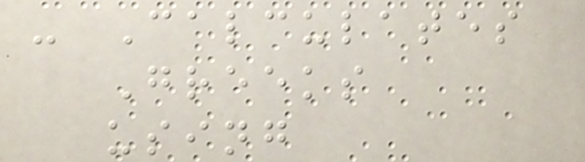- Calculates
Greeks
using
